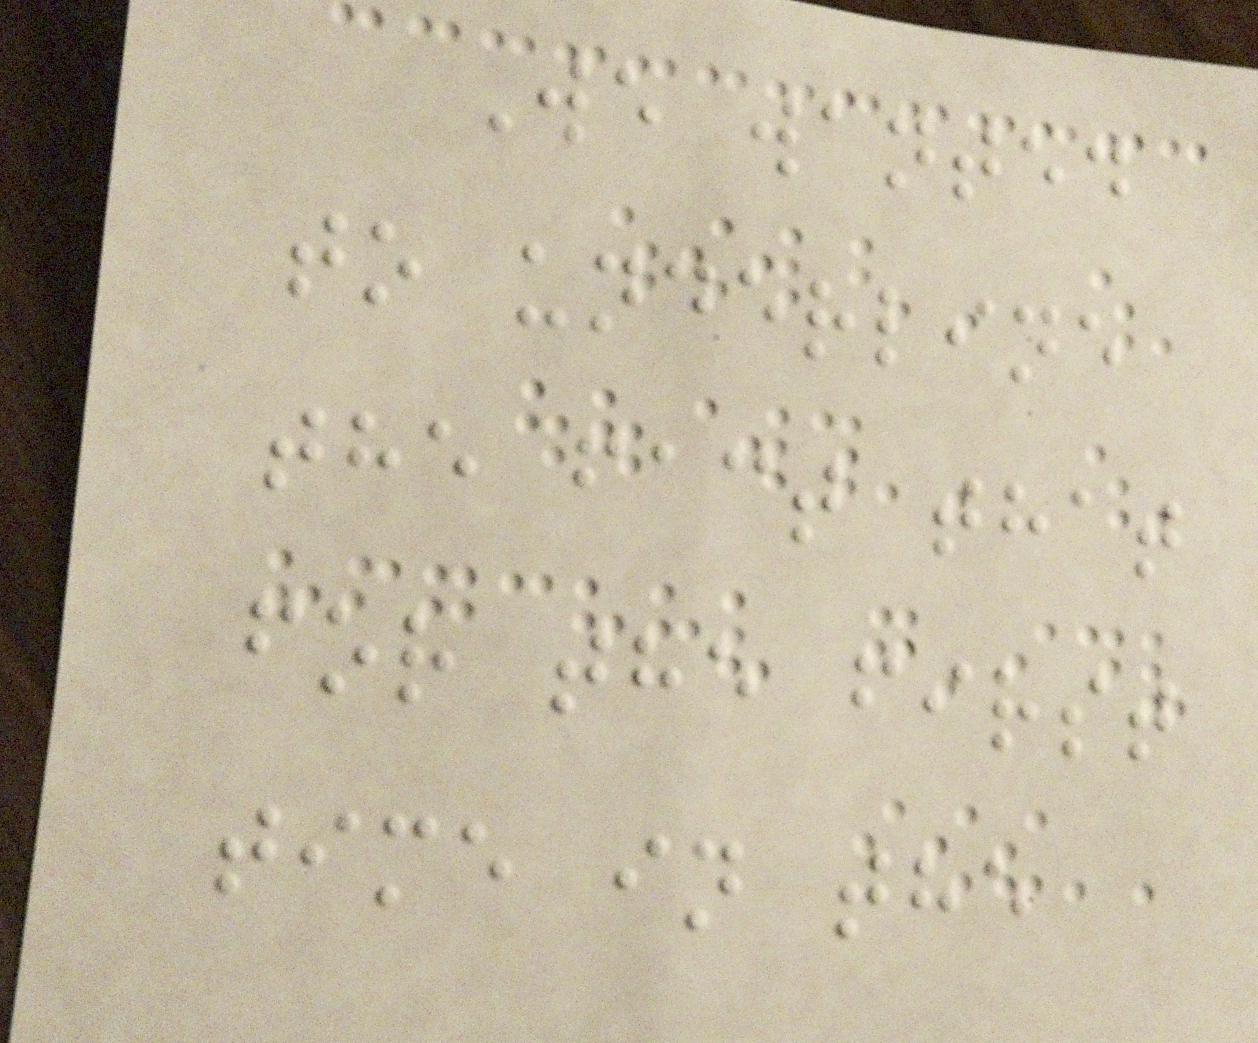We wanted
to underline
the fact that
for the first
time in the
